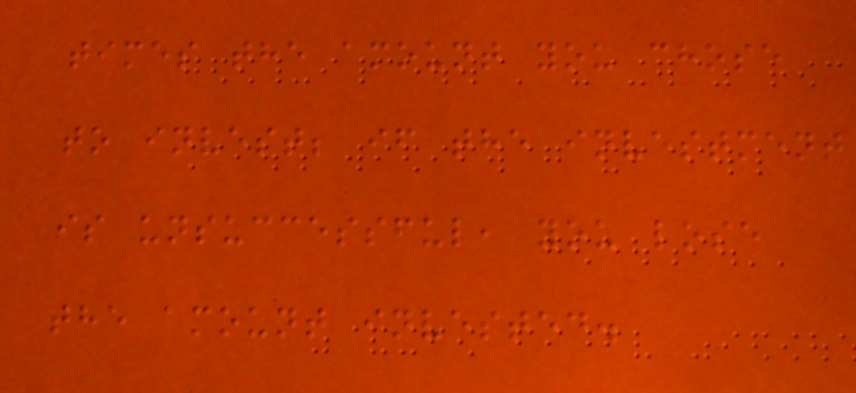times the amount you chose
to invest; if the investment
is unsuccessful, you lose
the amount invested.
